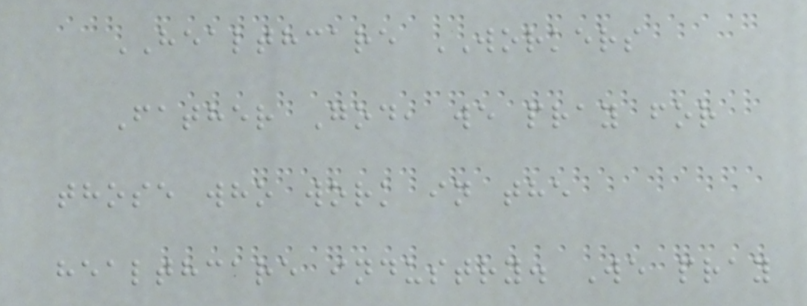HEALTHCARE WORKERS
Father God, we pray for
those who work in the
healthcare industry. We pray
